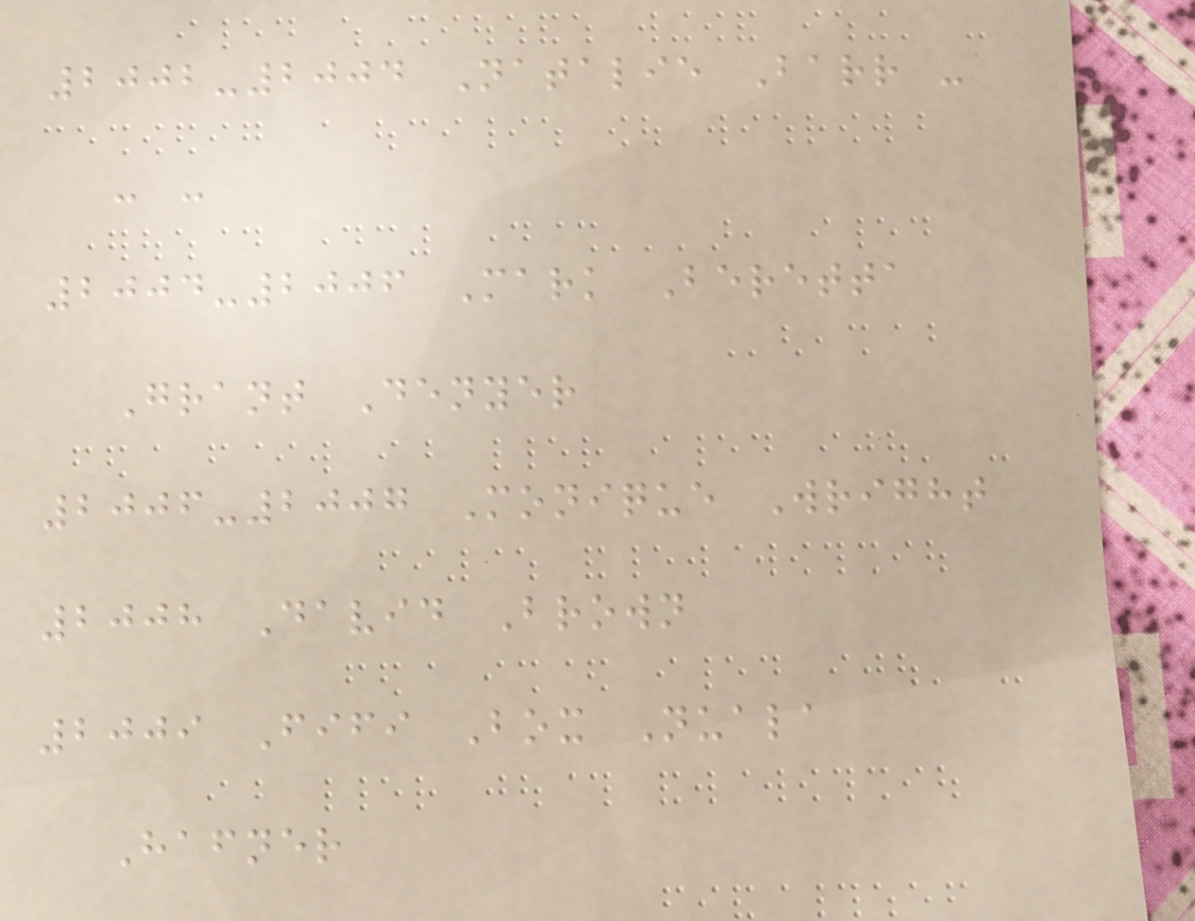2002-2004 Natalie Barr -
- -
2004-2006 Mark Beretta
Grant Denyer
2006-2007 Monique Wright
2008 David Brown
2009 Fifi Box Nuala
Hafner
